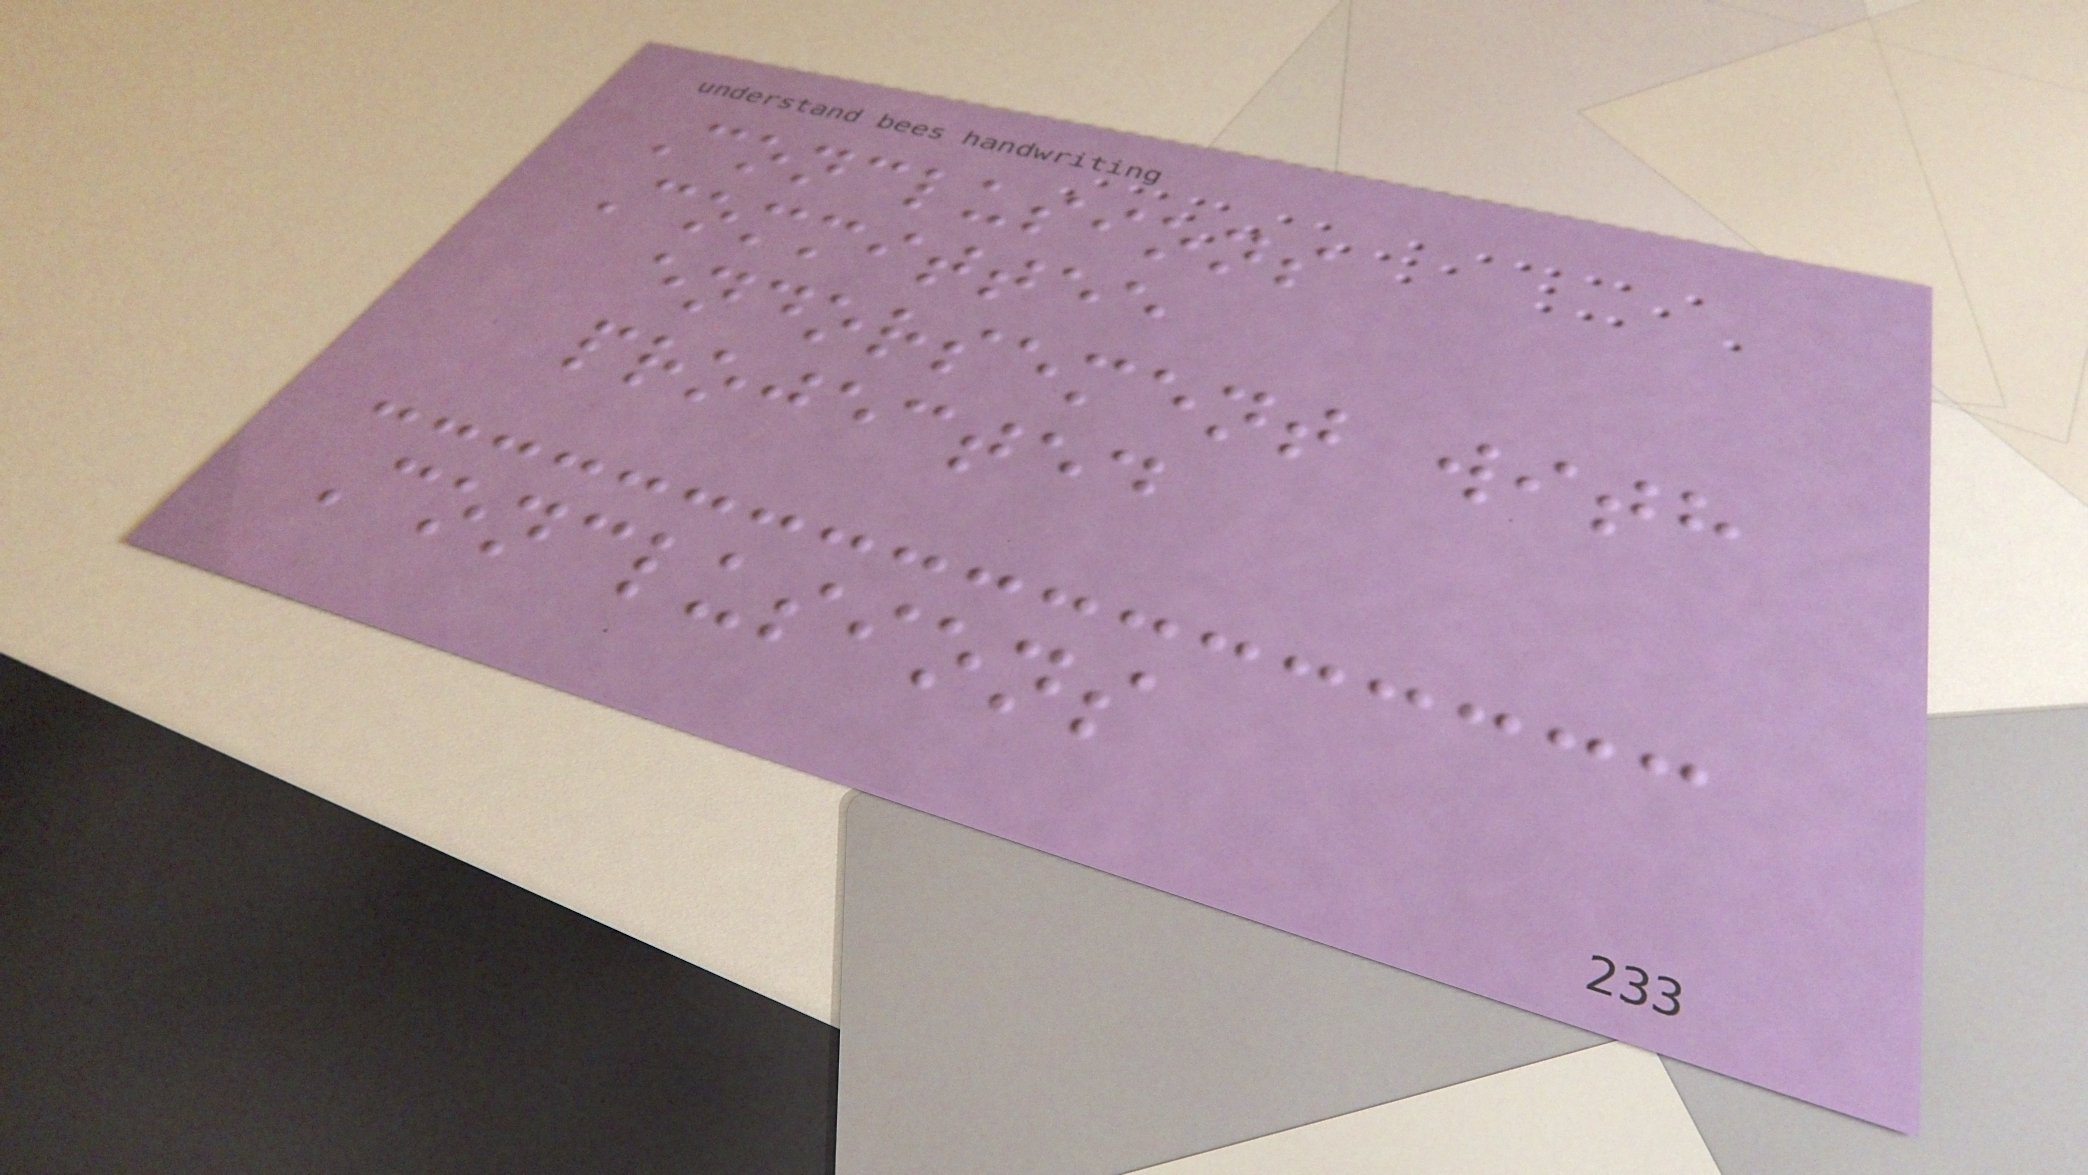Conclusions
Committee
endorsement with
projected
Conclusions
